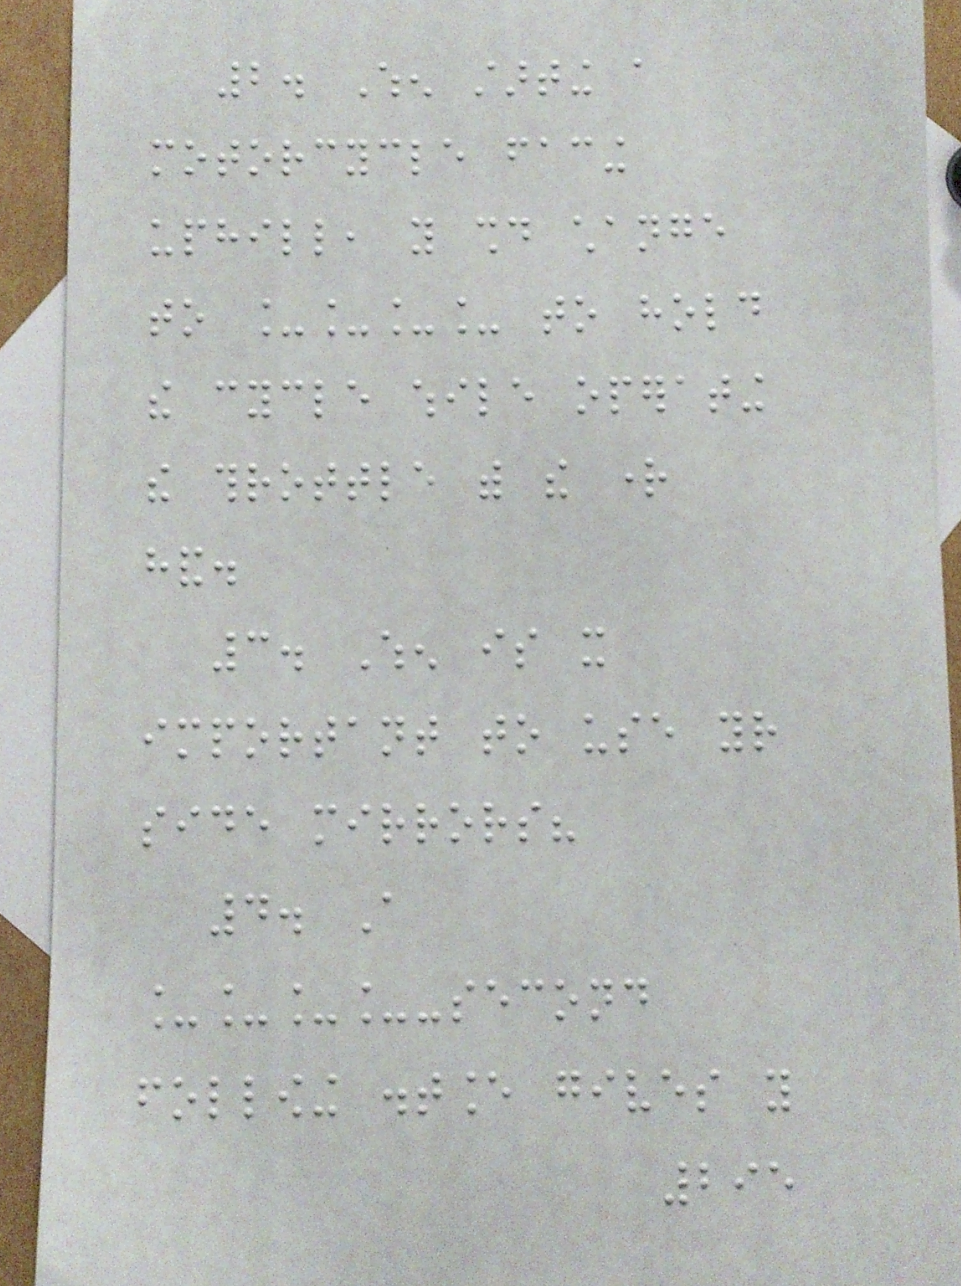2. When starting a
motorcycle facing
uphill, you should change
to ____ to hold
the cycle while operating
the throttle with the right
hand.
3. When is it
important to use your
side mirrors?
4. A
____-second
following distance gives you
295
